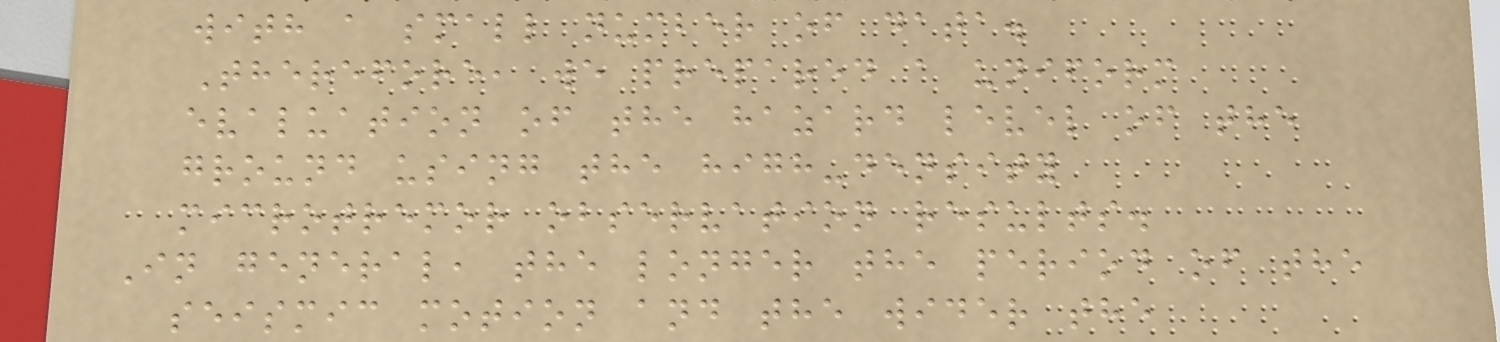with a small number of data.
Therefore, we prepared a uniform
evaluation of the hazard level of the
ground using the high-density
microtremor observation results.
In general, the longer the period of the
seismic motion and the wider the
